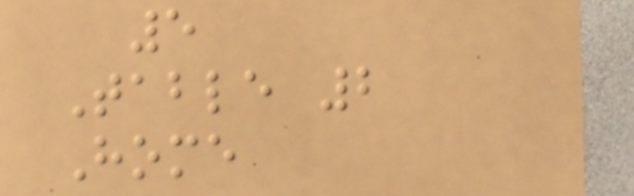5
Table 2
Home
